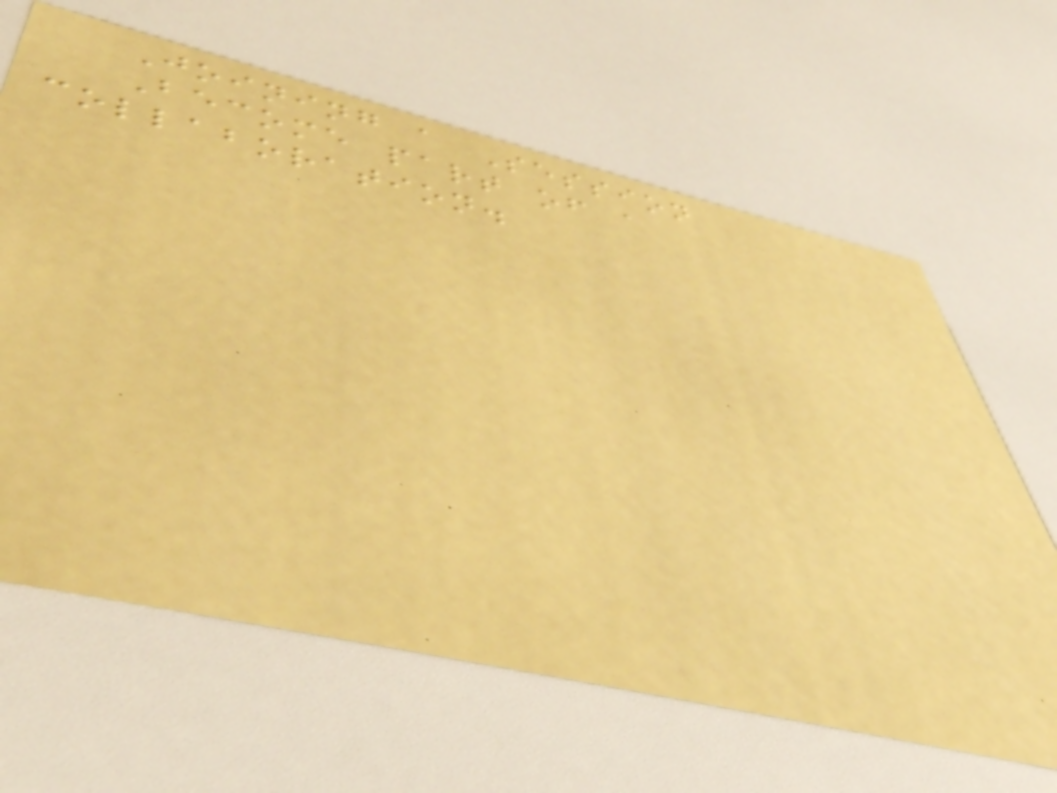Joining a Session
Become part of a
collaboration.
